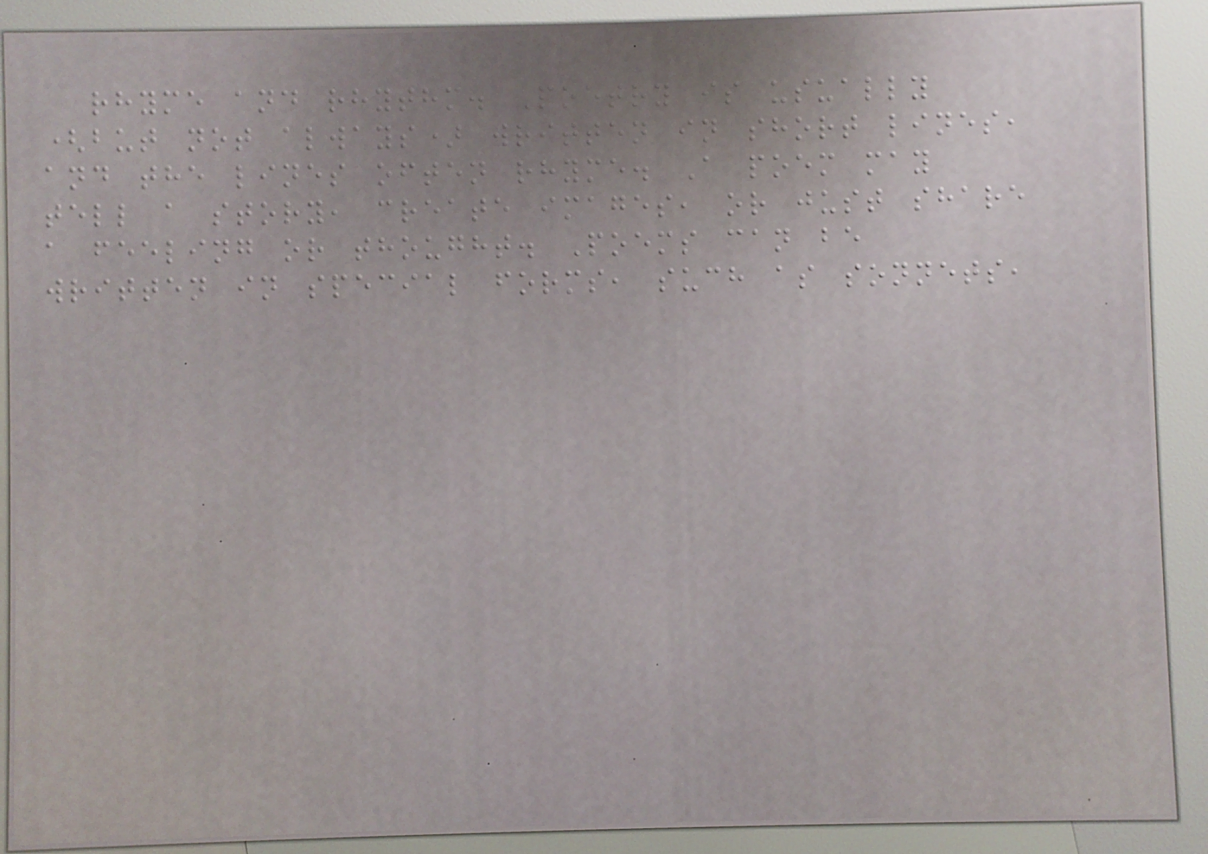rhyme and rhythm. Poetry is usually
(but not always) written in short lines,
and the lines often rhyme. A poem may
tell a story, create images, or just share
a feeling or thought. Poems can be
written in special forms, such as sonnets,
